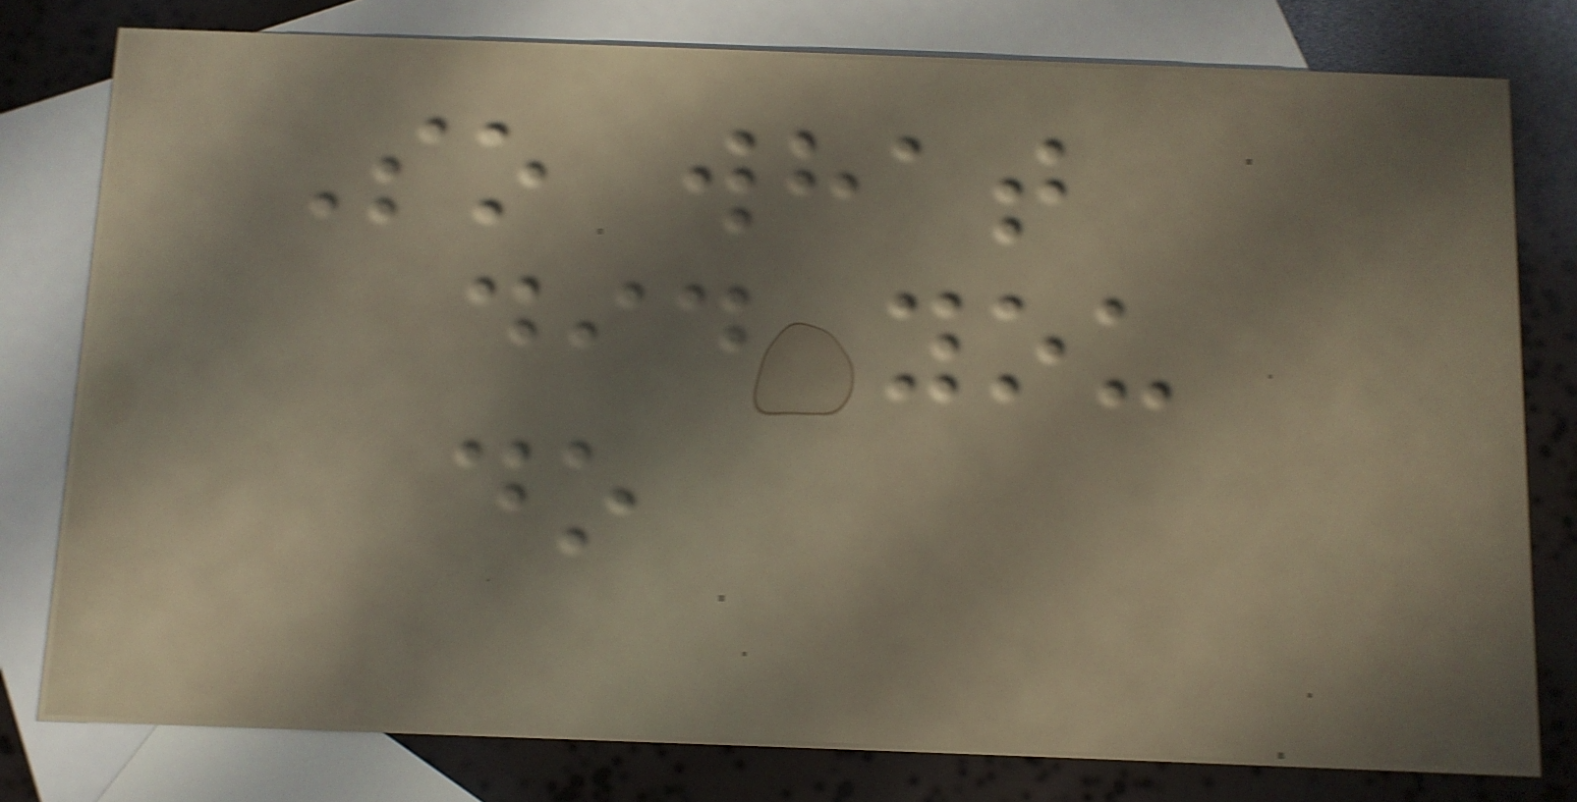So what
did you
do
